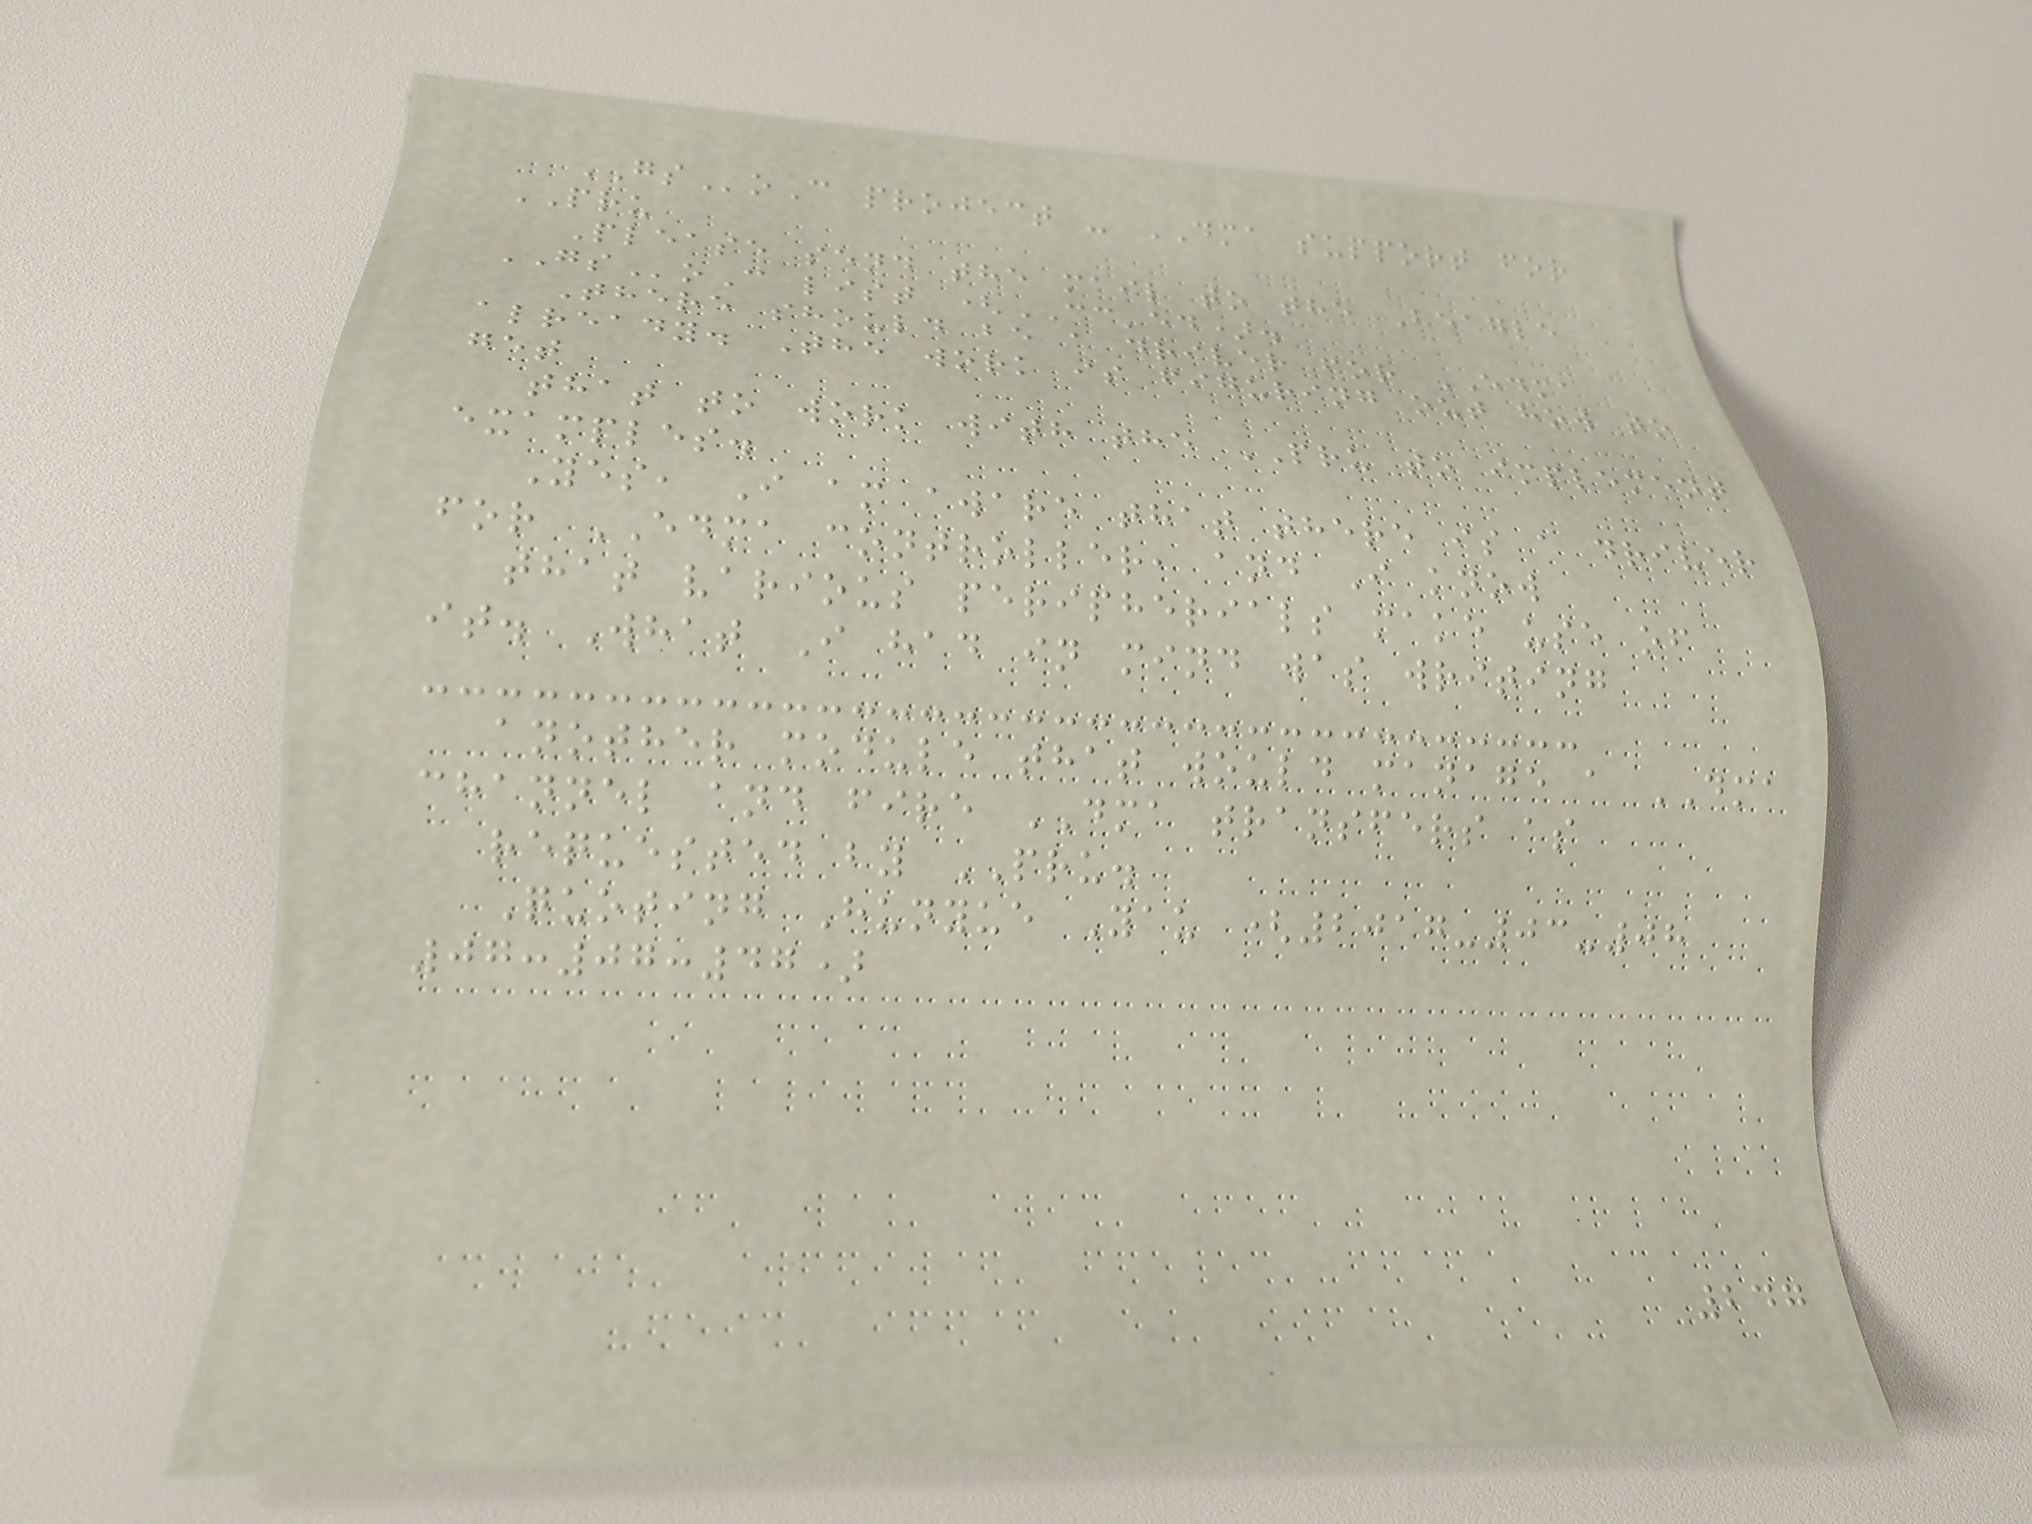GSoC project - DMA support for
PRU
Please send the mail to the Beagle
GSoC list (CC'ed).
There should be a driver for EDMA
already. The work is figuring out how to
get
that to work with the PRU to implement
examples.
Yes, I am aware that there is a driver
for EDMA controller, and I know
that various peripherials make use of
it. What I had in mind was writing
another module that would manage a DMA
channel and fire DMA transfers as
requested by PRU.
Quoting Hunyue Yau (2017-03-08
07:07:47)
247
